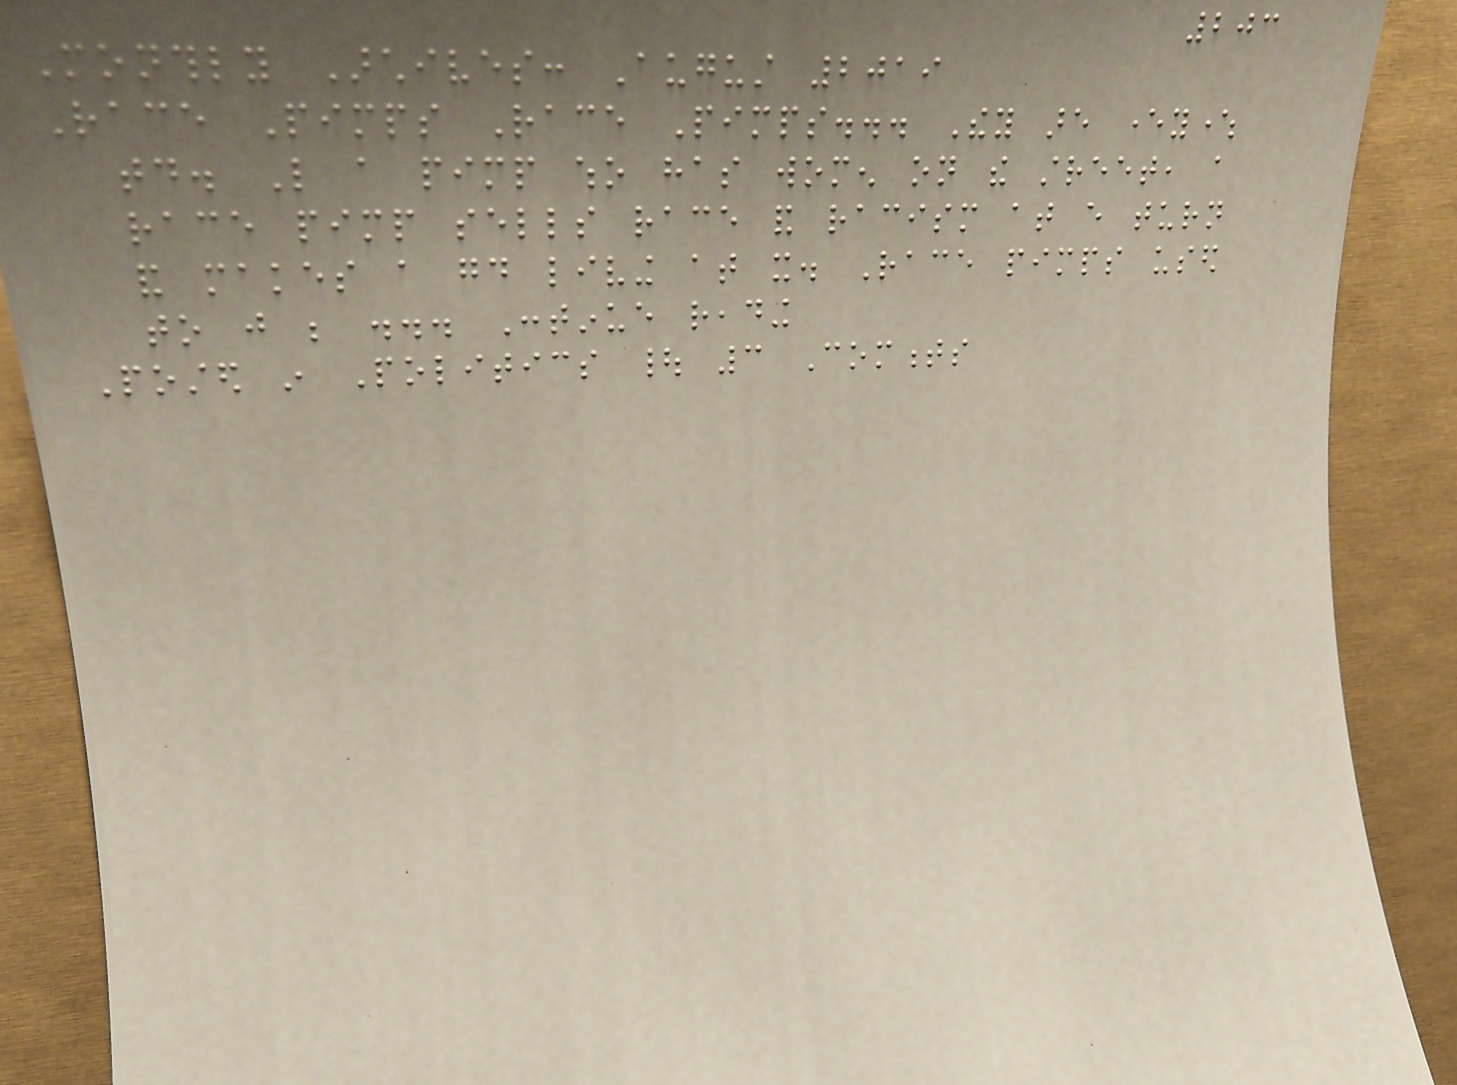203
Monthly Archives: August 2019
Race Pimps Race Pimps... They are everywhere
today. Like a pimp who has women on the street, a
race pimp sells race and racism at every turn
and makes a good living at it. Race pimps used
to just be ... Continue reading
Posted in Politics | 3 Comments
